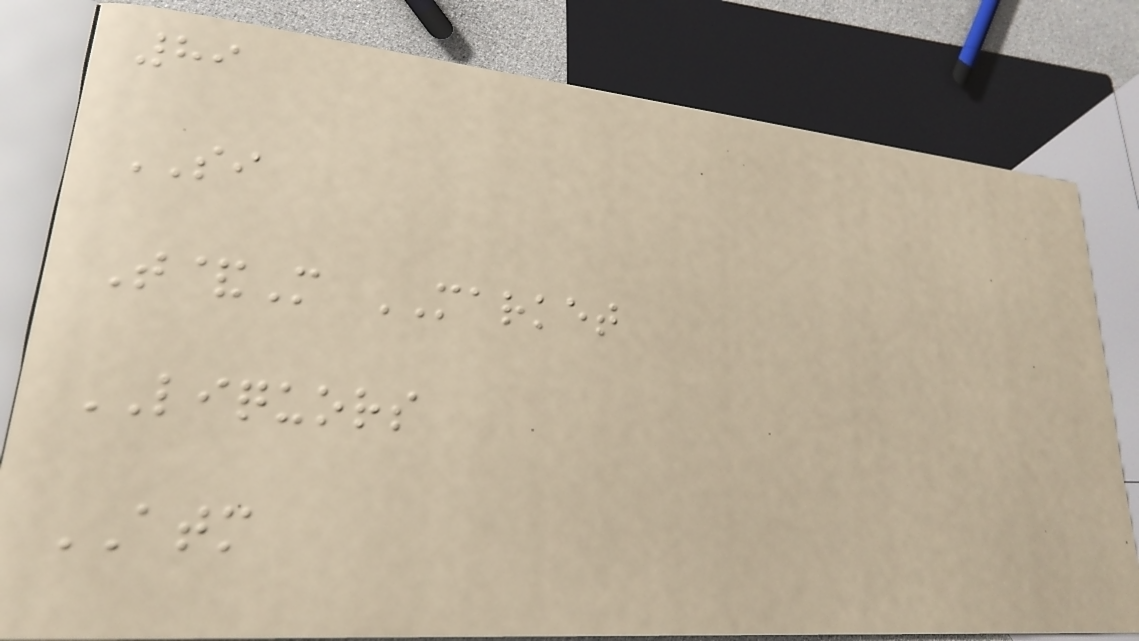89
SI
T&M MARKET
LIQUORS
ATM
